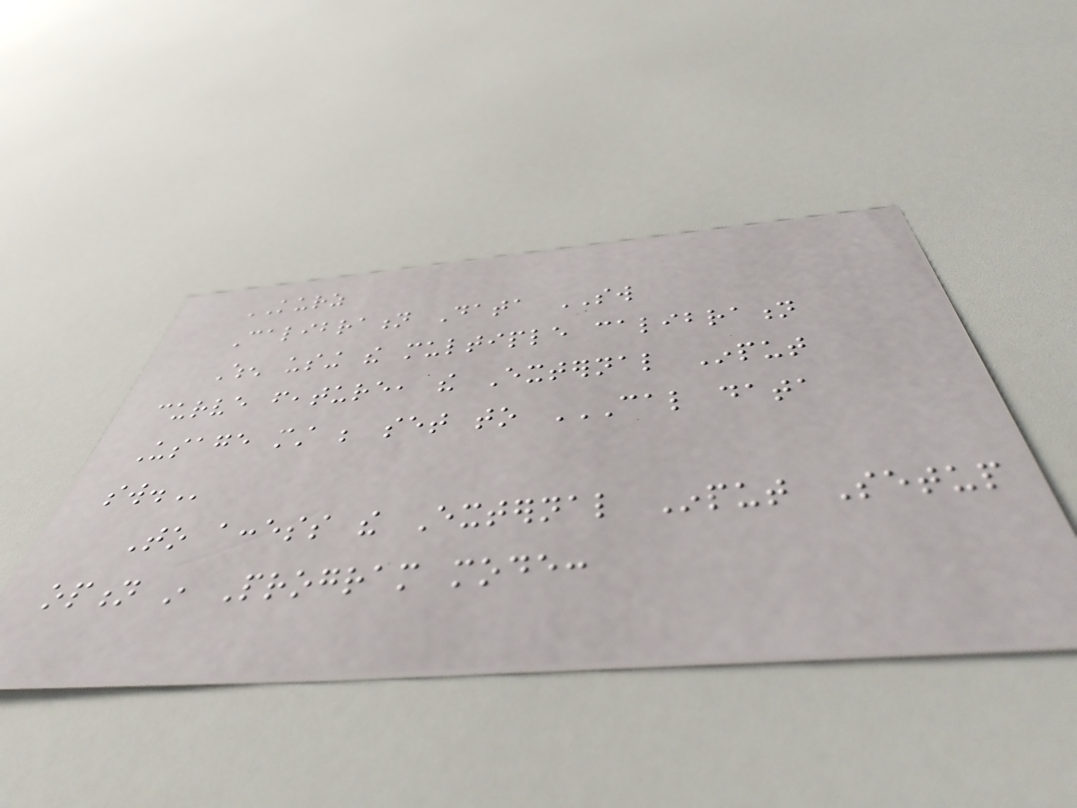KURZ
Calibration Data SW
When using the multiple calibration
curve feature, the External Input
Usage must be set to CAL DATA
SW.
To access the External Input Setup
option in Program mode:
